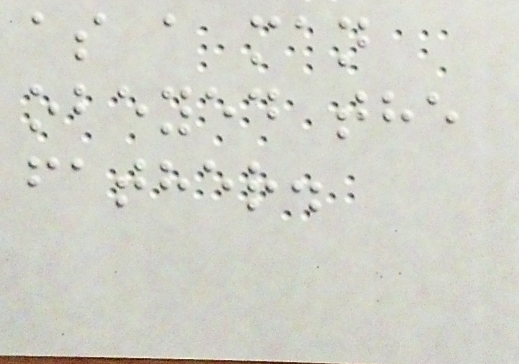as a man
obeyed the
father.
